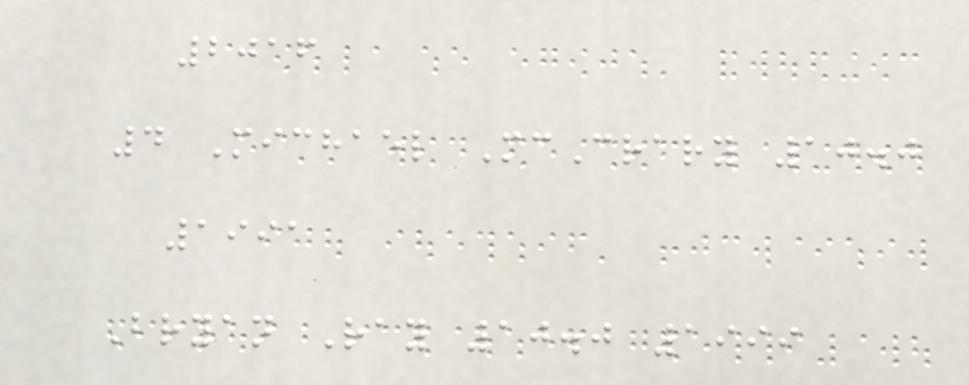2016
4 Michael McCrary 10.0
1991
Bryan Ray 10.0 1999
